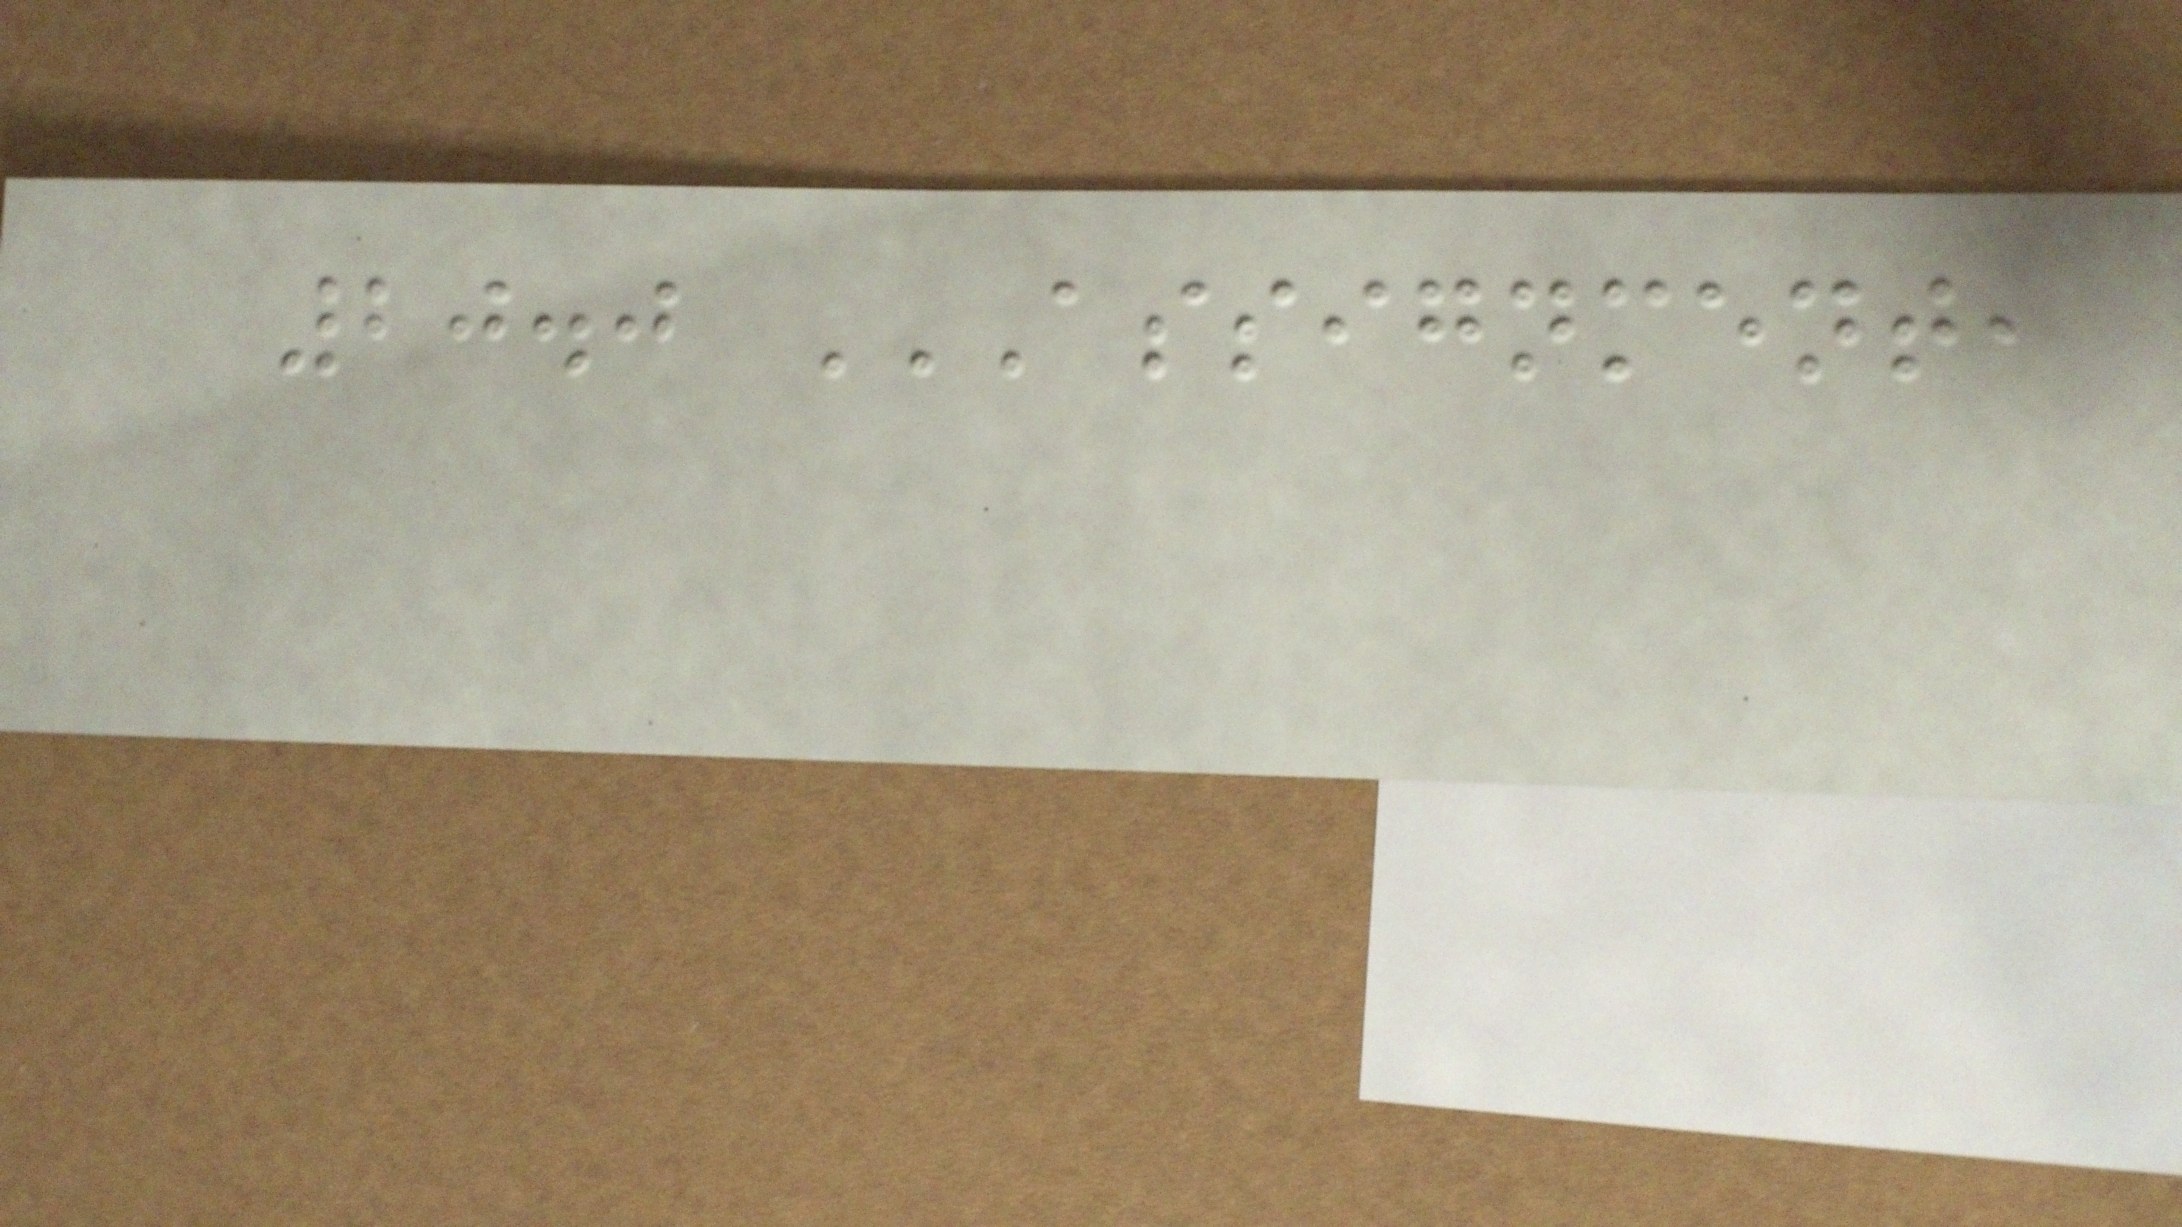20.0 ASSIGNMENT,
